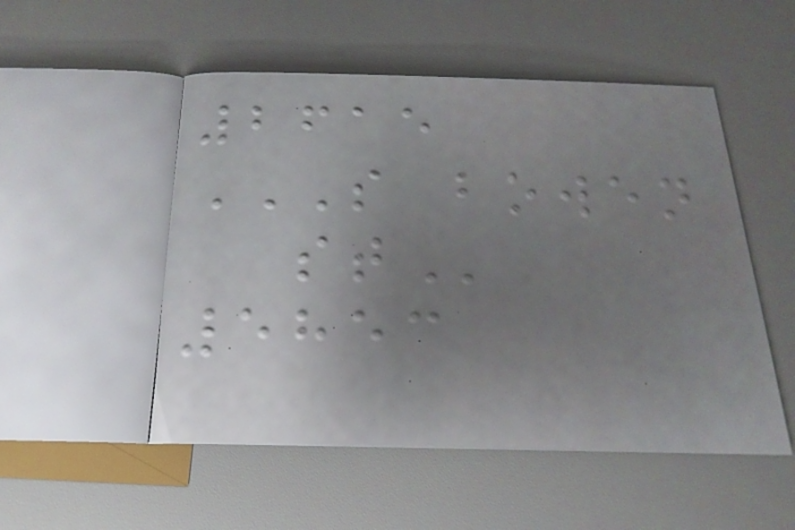2615
S BOWEN
ST
5853
